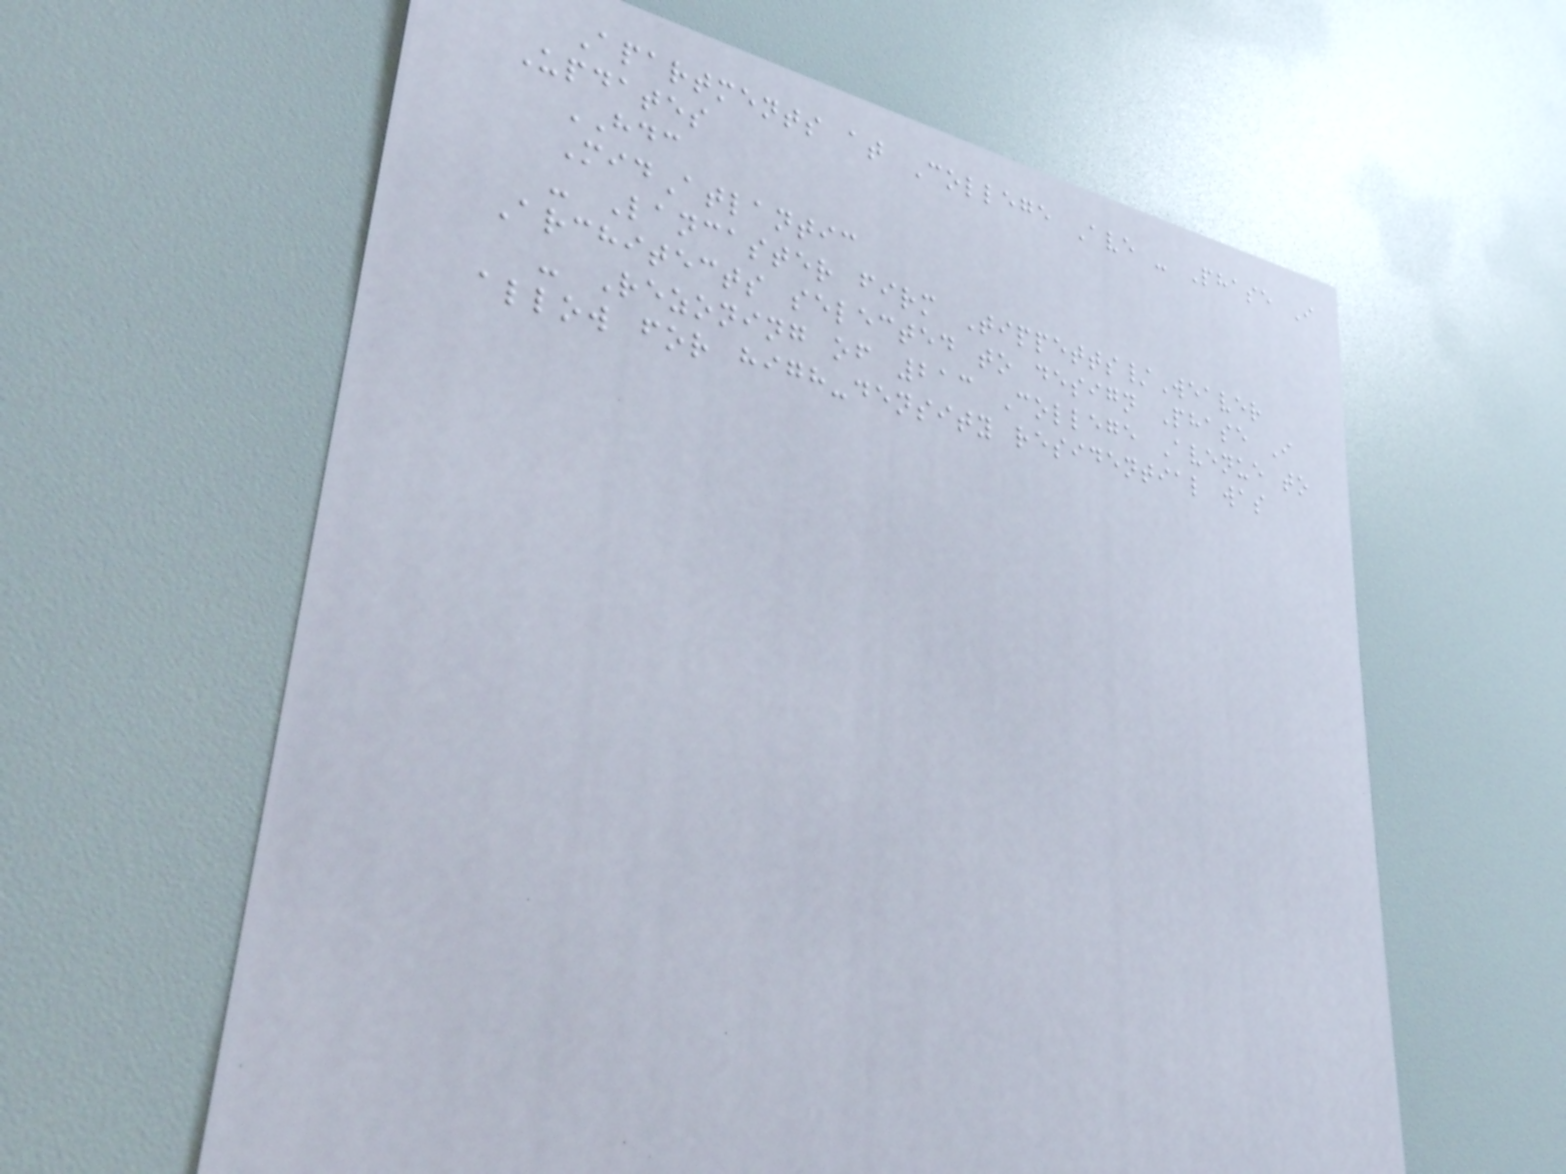Apartments at College Ave - Phase I
Updates
HDC
MidAtlantic
- Lancaster firm Tippetts/Weaver
Architects selected to design Phase I
- Rezoning of 213 College Avenue to
allow for high-density residential was
